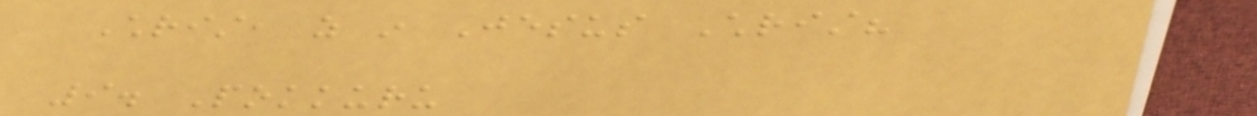Christ, as in Jesus Christ?
9. Pokkuru
